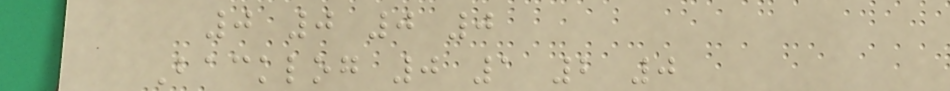0 0 0 0
Backlog 0 1 2 0
